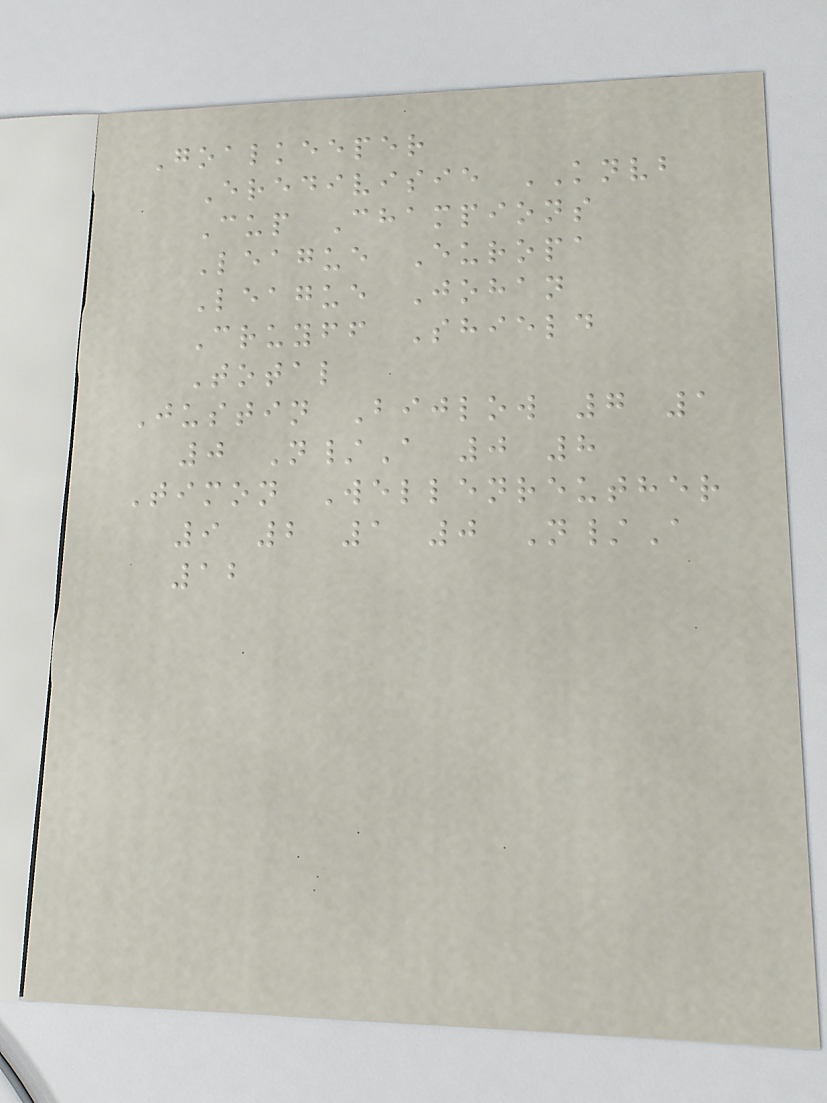Goalkeeper
Eredivisie KNVB
Cup Champions
League Europa
League Johan
Cruyff Shield
Total
Justin Bijlow 7 1
0 N/A 0 8
Timon Wellenreuther
9 2 1 0 N/A
12
